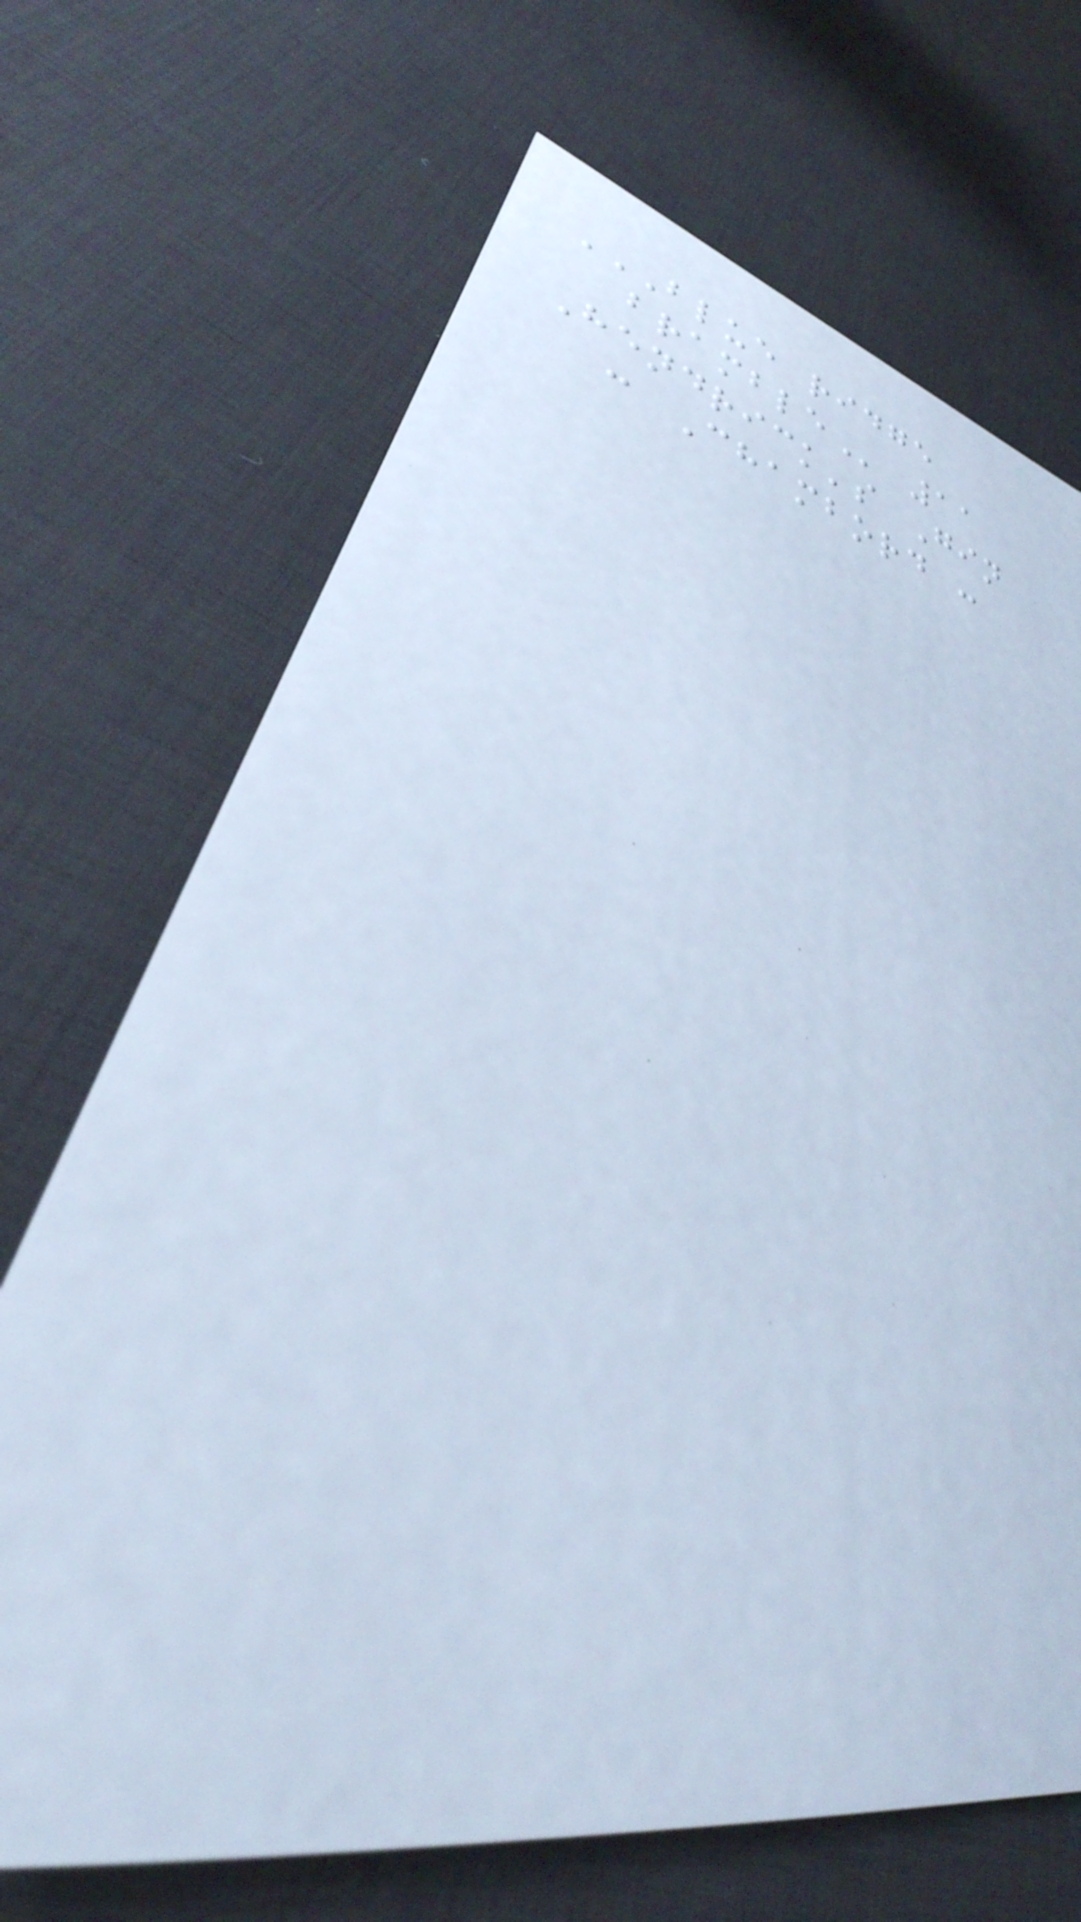BLUE RIDGE
BRAMBLE 11
Hendrick's Gin
: Chambord :
